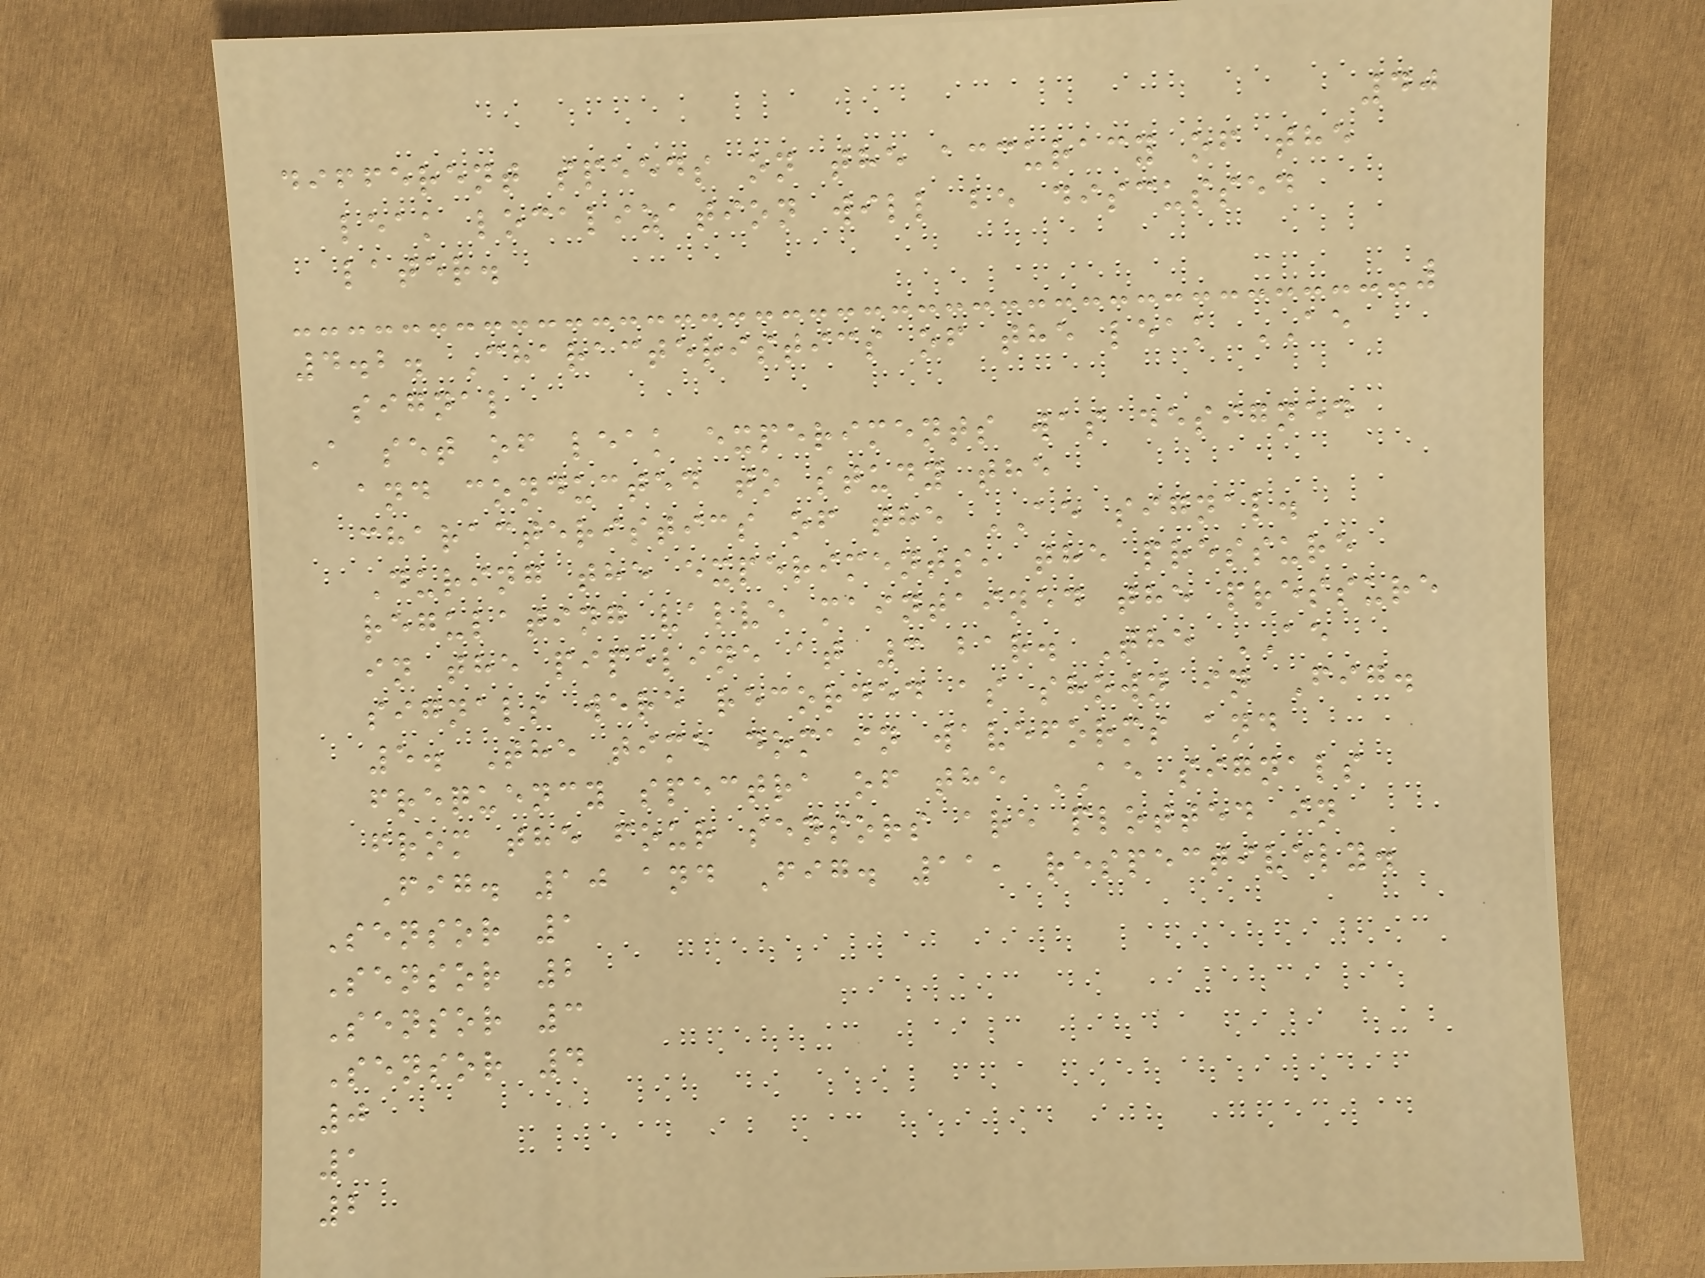40
different speeds on the accuracy of the
leak localization will be discussed
later.
4.2. Characteristics of the leak AE
signal
A set of leak experiments was designed
and conducted to study the
characteristics of the AE signal.
During the experiments, the pressure
regulating valve maintained the pressure
in the pipeline at 3 bar. The AE
signals were recorded as shown in Fig.
5. The time domain waveforms and
frequency spectra of the AE signals
from the four sensors are plotted in
Fig. 10 and Fig. 11, respectively.
Sensor 1
Sensor 2
Sensor 3
Sensor 4
0
1
2
